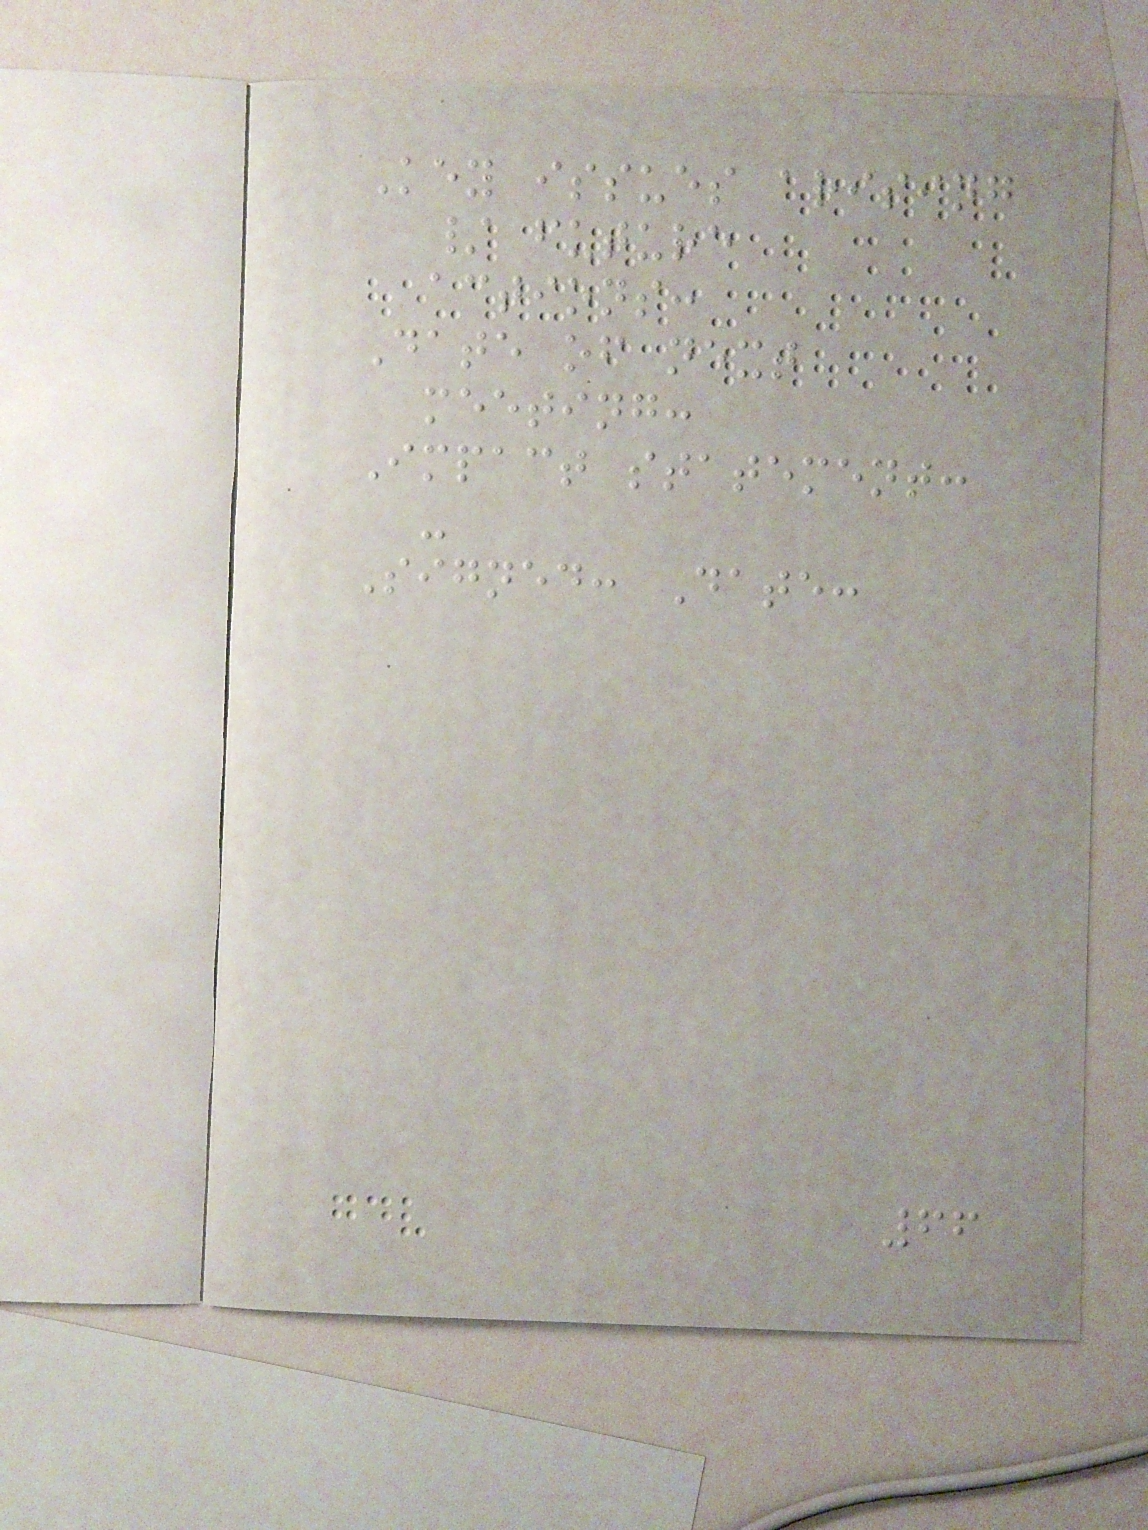Key issues arising
/ future
actions:
Date of next
meeting:
Impact statement:
-
Signed: Date:
66
